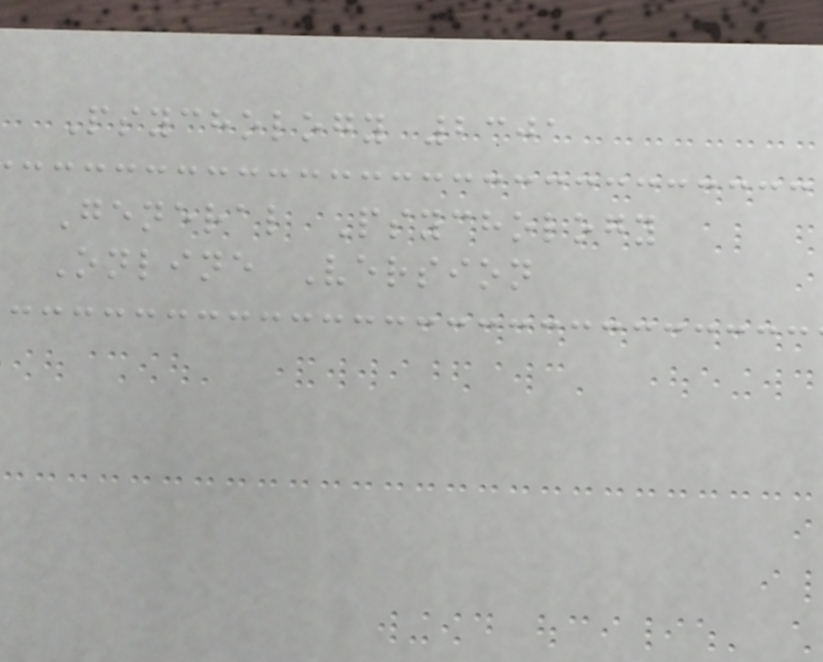Psychology 2301
General Psychology
Online Version
